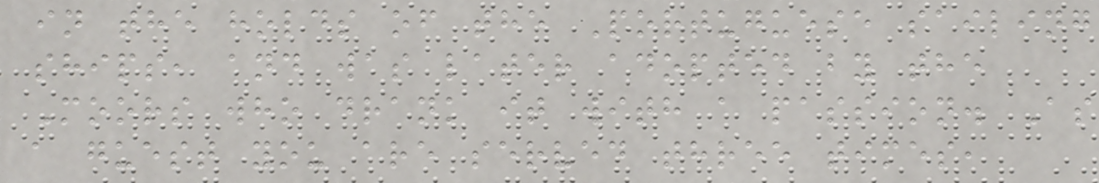in the holds of the Portuguese sailing
ships, and was later adopted by the
Moors who drank it with a passion. As
a guest you are served three times,
